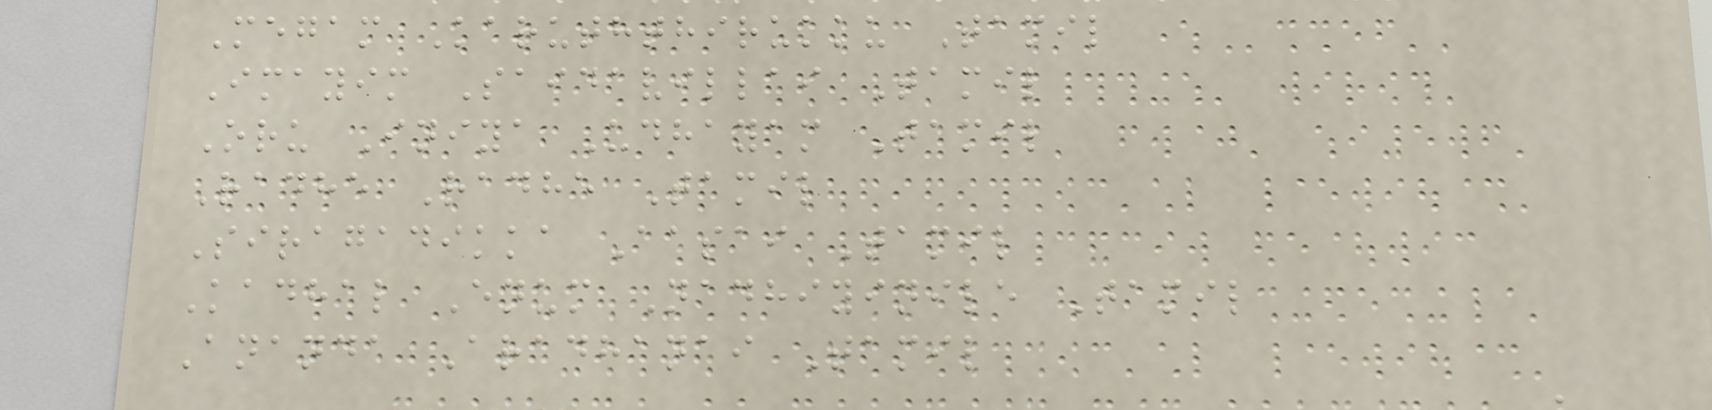Megam Karuththirukku Tamil
Imayim Saidavillai Tamil
Oru Iniya Udhayam Tamil
Radhe Radhe Tamil
Siragadikka Aasai Tamil
Kadhal Enum Nadhiyinile Tamil
Ananda Aradhanai Tamil
